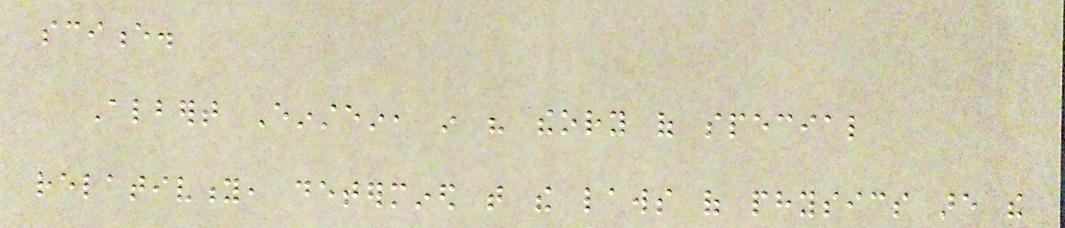science.
Albert Einstein, in his theory of special
relativity, determined that the laws of physics are the
